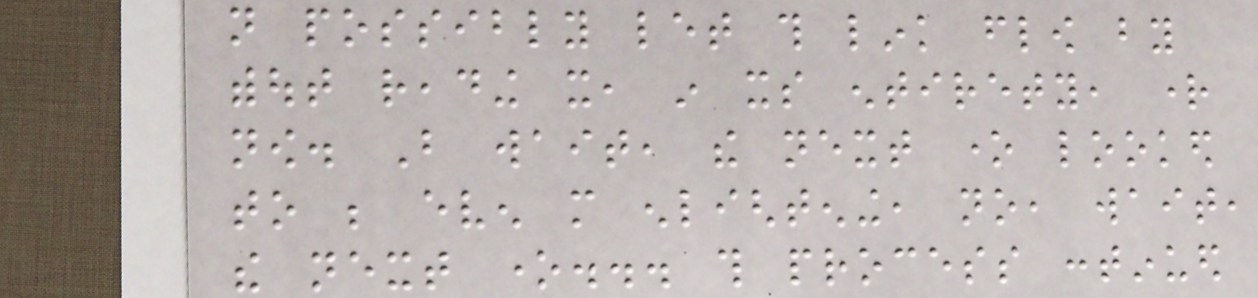not possibly let this link flow by
without reading it, in its entirety, right
now. But wait, the next one looked
to be even more enlightening, no, wait,
the next one... this process continued
